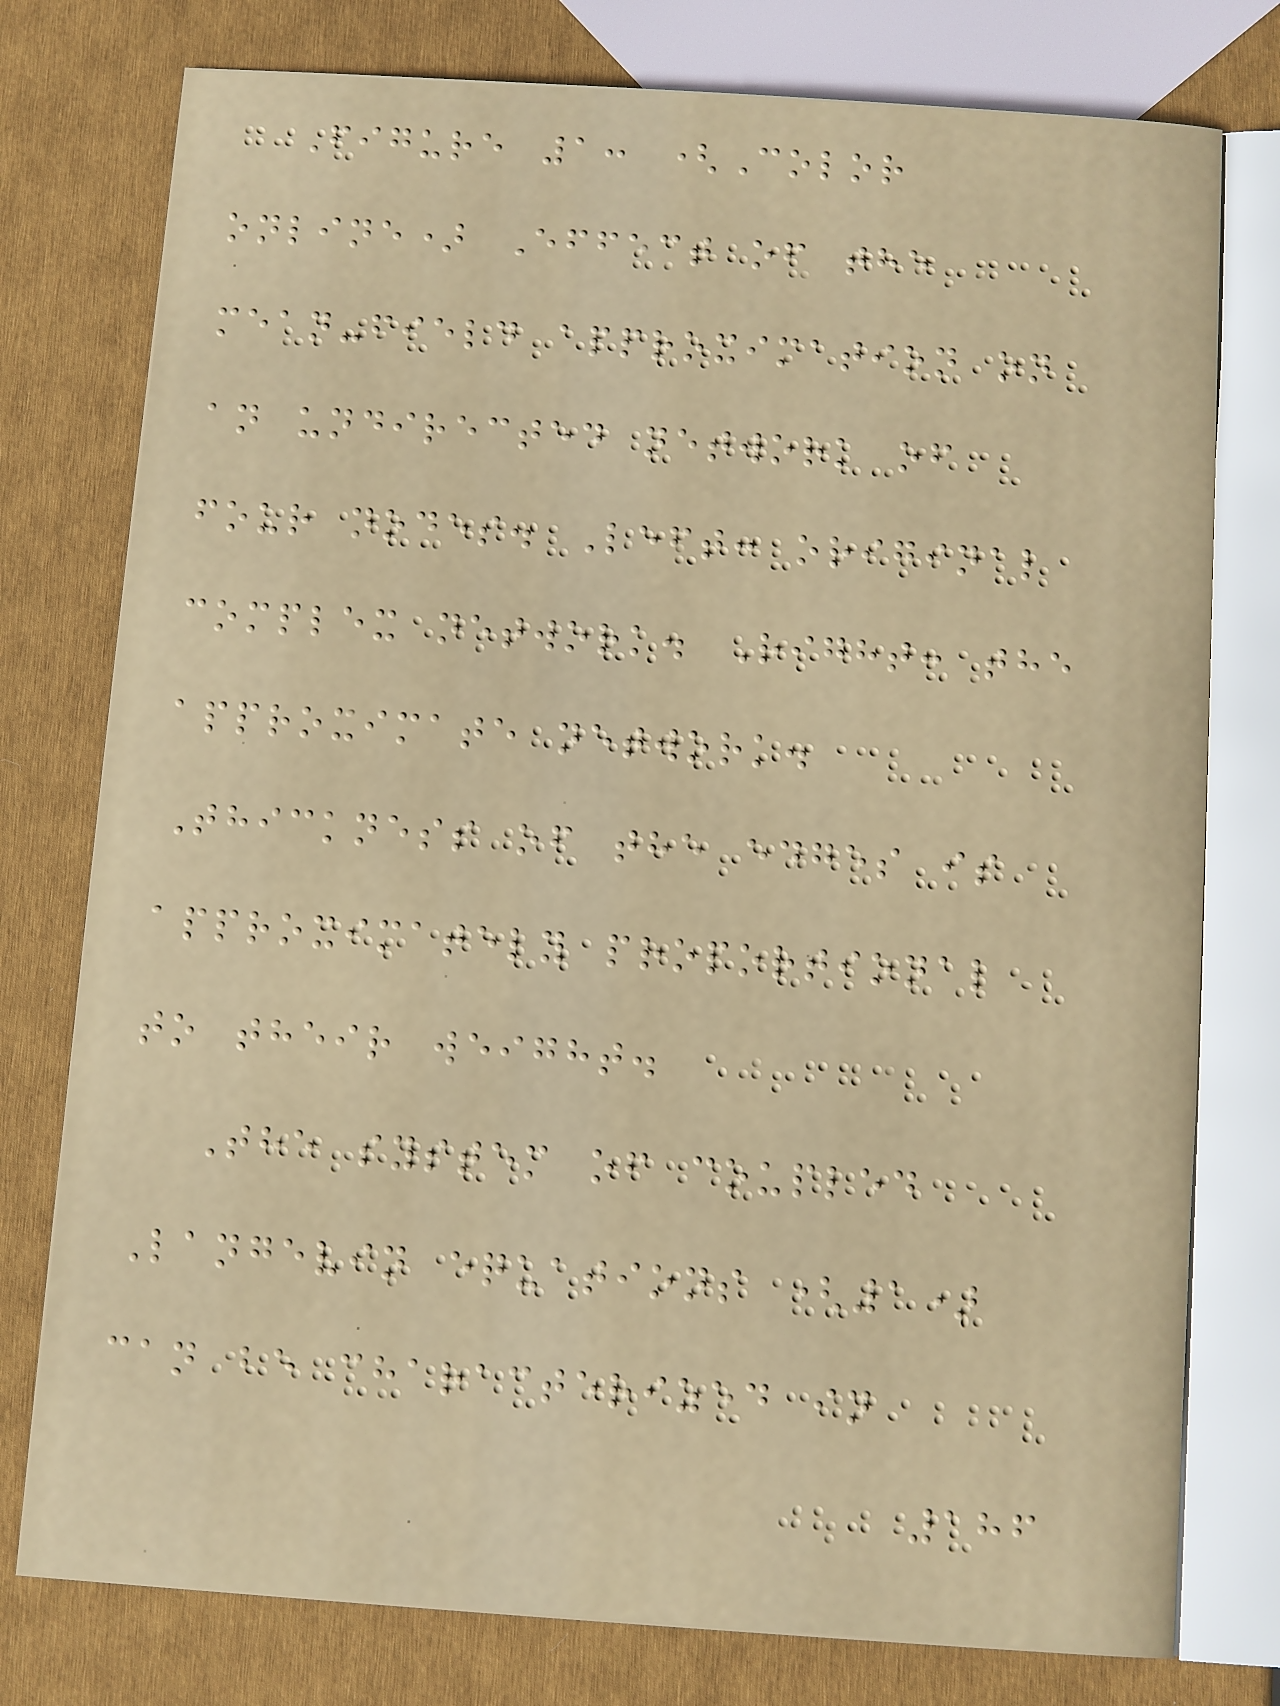Figure 1: (Color
online) Effect of the
mean-field approximation on
an undirected network of
four nodes. Left: original
complex network. Right: the
approximate network.
Thickness of the edges is
approximately proportional
to their weight.
The system of coupled
Langevin equations (1)
can be characterized in
186
